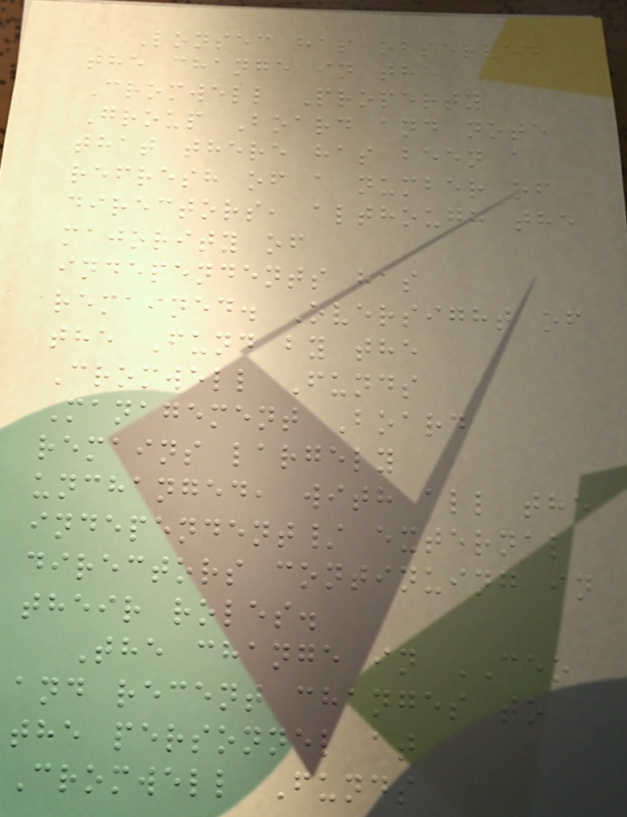Lonsec has observed
the change in the
Cromwell Property
Group Board and note
that there has been a
refresh of a number of
directors, although the
majority of
independents has
remained. Oversight of
the Fund by the
Cromwell Funds
Management Board
remains largely
unchanged, with all the
independent/ external
directors continuing in
their roles.
The change in CEO
and recent changes to
the personnel at
Cromwell Funds
